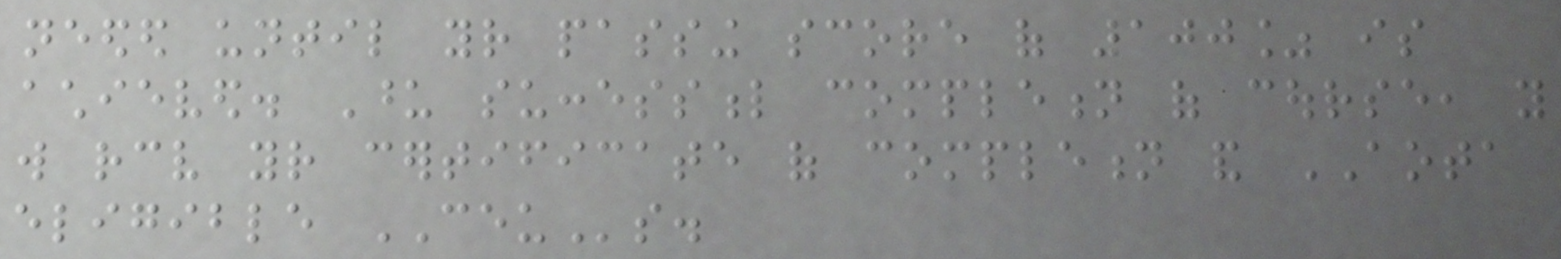needed until your passing score of 100% is
achieved. Upon successful completion of course, you
will receive your certificate of completion and AOTA
eligible CEUs.
